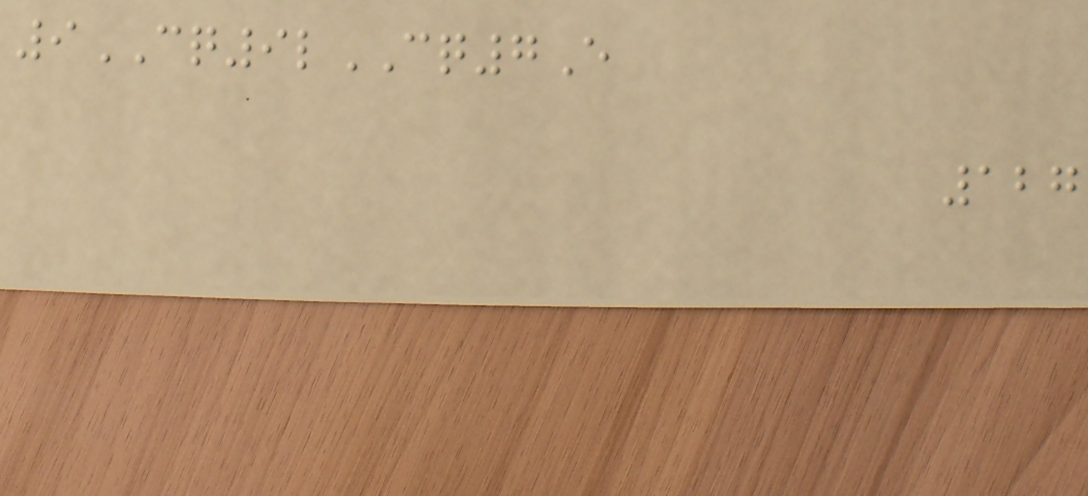9CQ9lCQ7E
127
